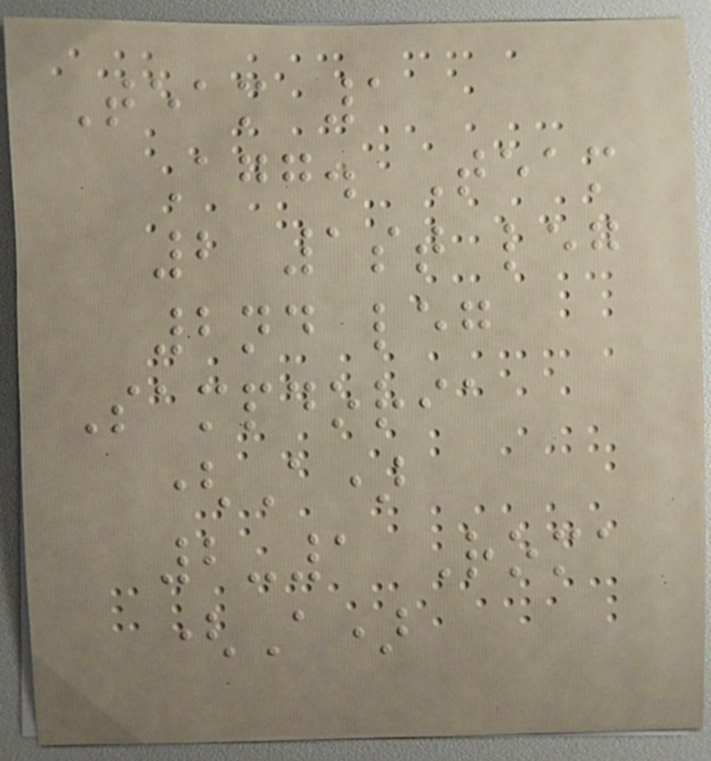Team 1
Agg. Team
2 1st leg
2nd leg
Sampdoria
(A)
2-1 Roma
(A)
